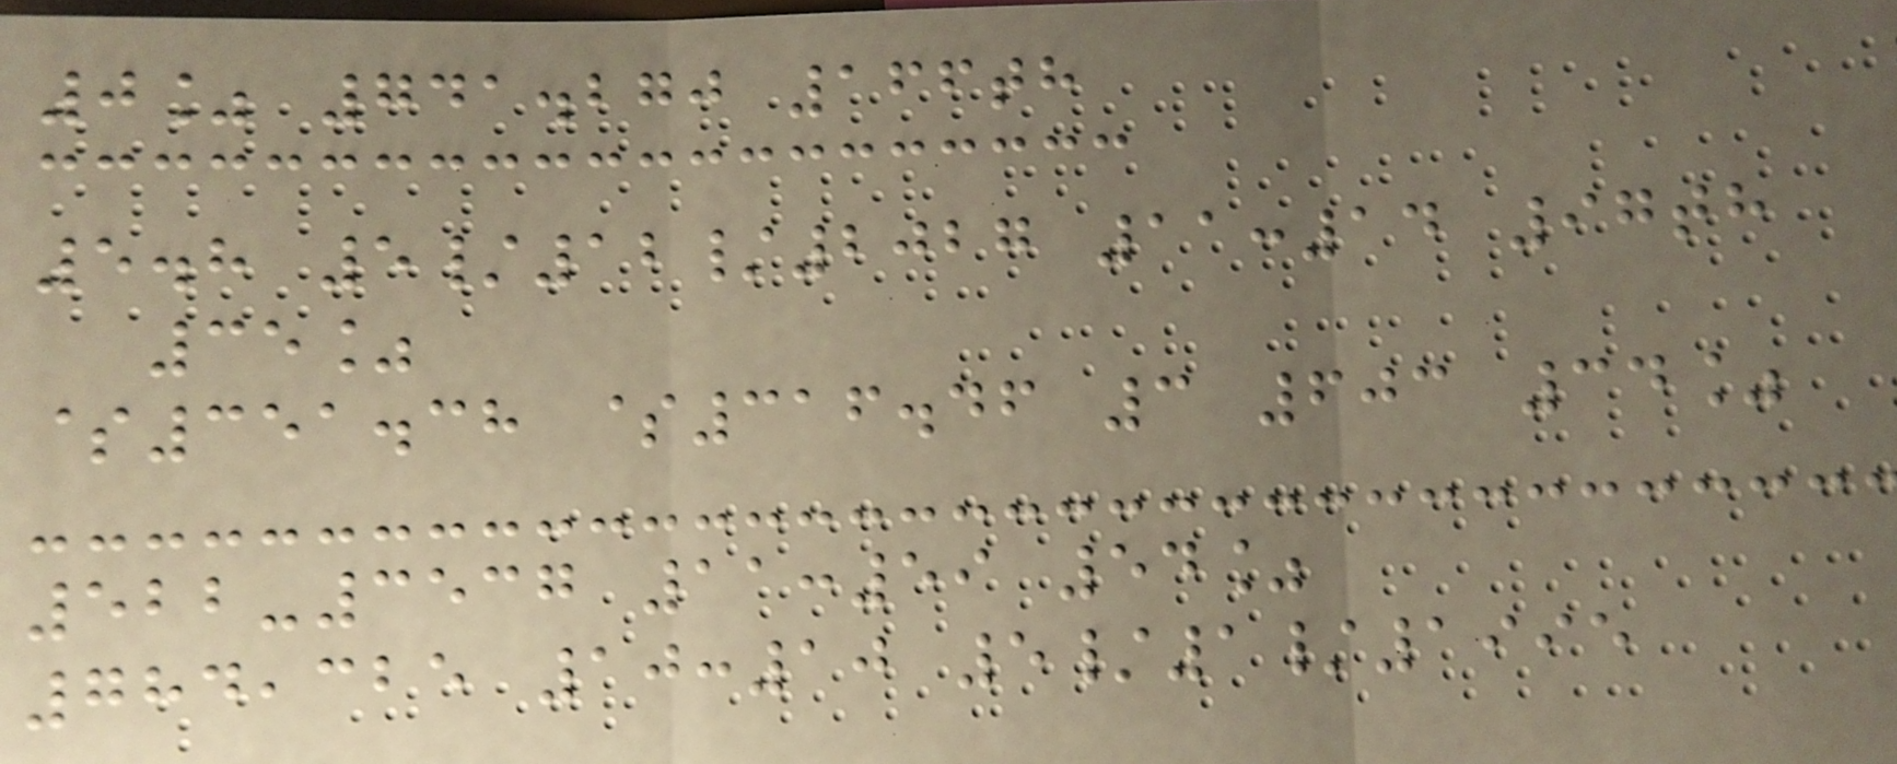0% 741.270 166th
5.8 5/12/2027 11:14 97th
35%
$351.38 $316.46 3 603 34%
522-3537 11:59 54%
784,325 10:10 5/1/1995
